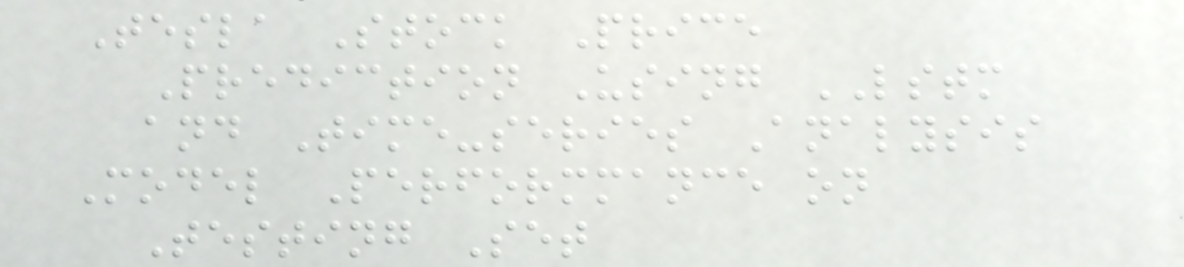Tesla Stock Price
Prediction Using LSTM
and Time-series Analysis
Model Performmance on
Testing Set
